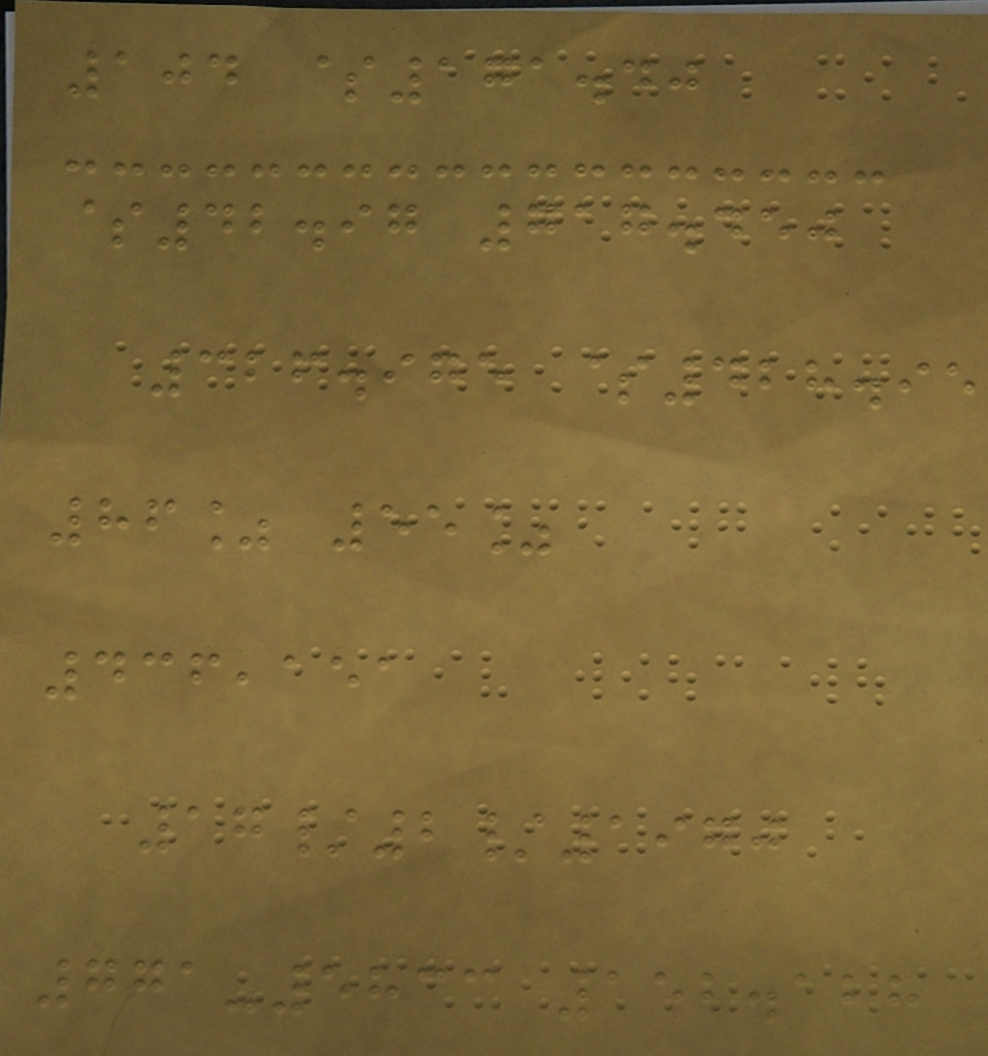104 $171.40
$42.97 717.450
326.975 $428.95
86% 55%
436,151
17/2/1970
771-5833 152.128
